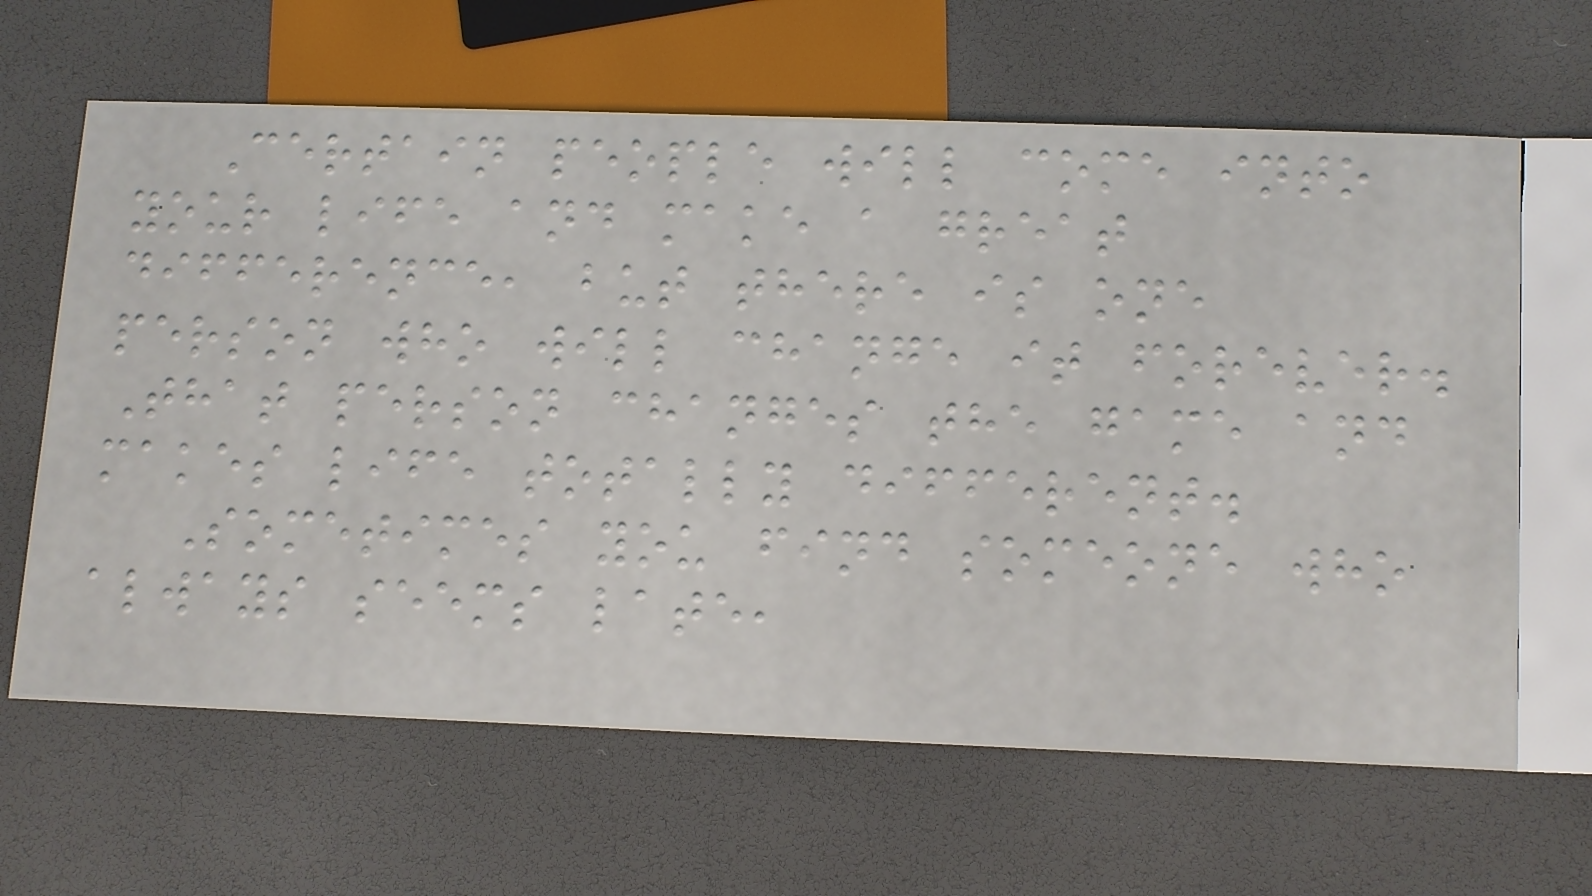Certain people will come into
your life and make a great
difference, but there is one
person who will change it forever.
That person changes the game and
makes life totally different.
Sometimes you find someone who
always seems late,
